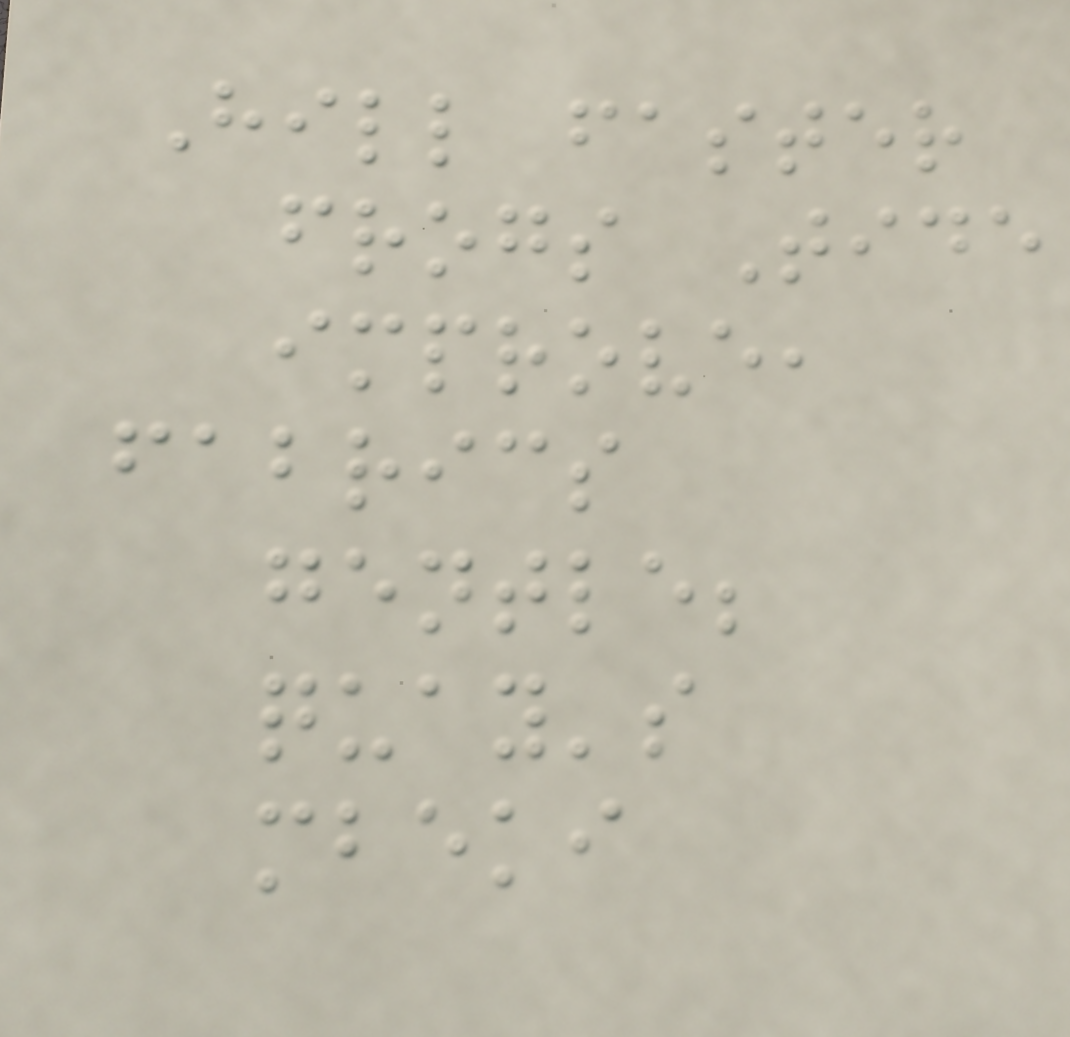Hill faster
frogs Tide
improve,
fabrics
gentle;
quay's
mbeki
